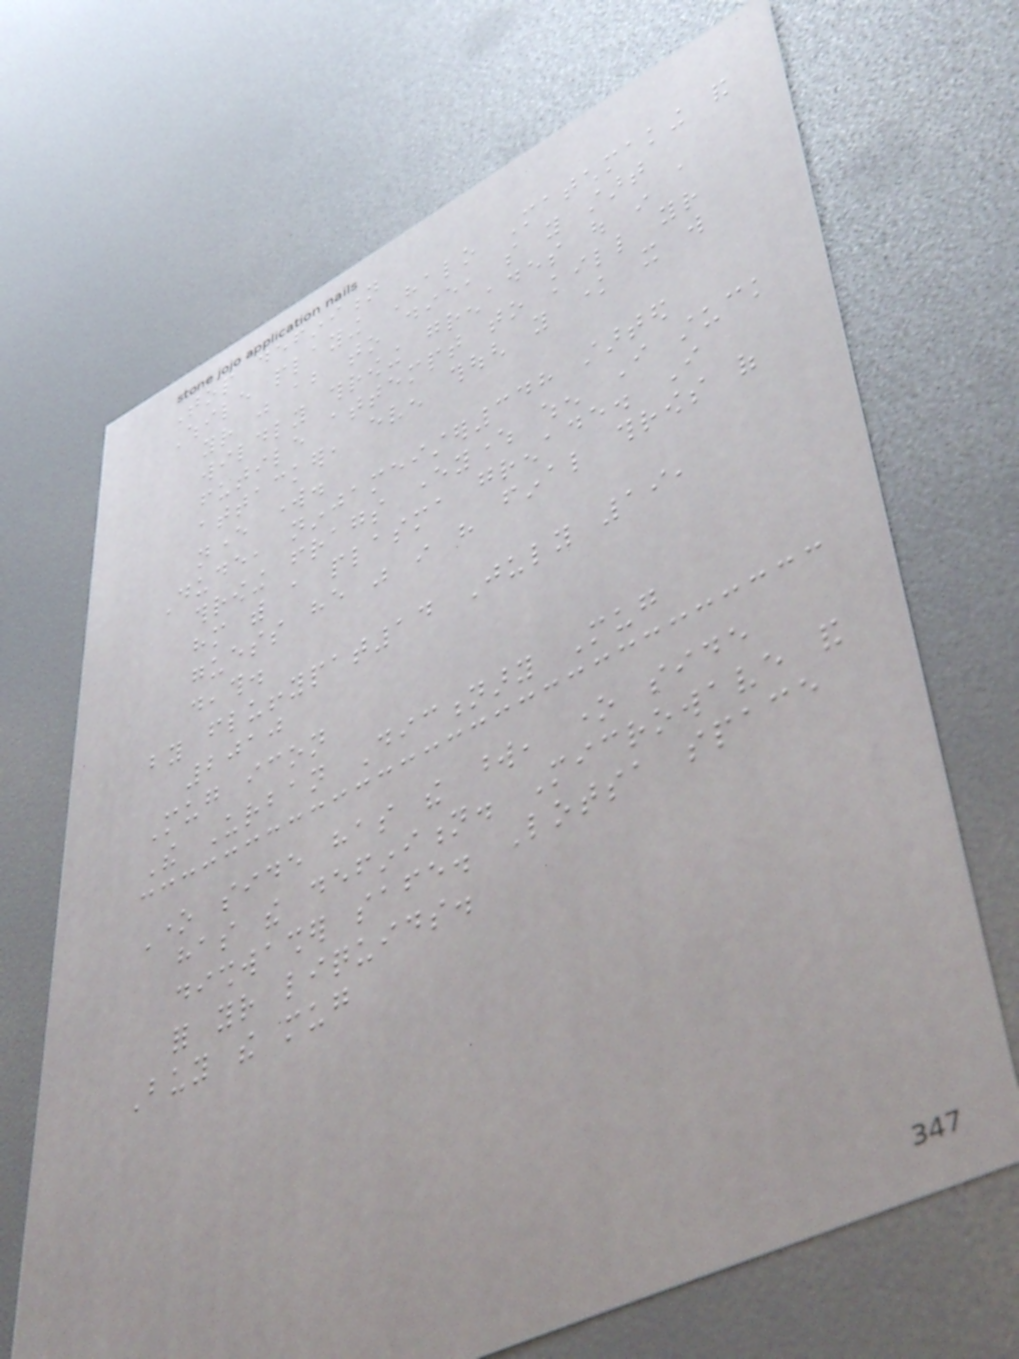Top definition
While playing Halo Matchmaking and
your just about to die, so you start
wildly throwing grenades out in a
futile attempt to kill your
attacker, even though you know it will
never work.
Dude, ninjameister348 started
throwing frags everywhere when I stuck
him with a plasma grenade. I
guess he was in his final throws of
death.
by fluffypat14 July 19,
2010
Mug icon
The Urban Dictionary Mug
One side has the word, one side
has the definition. Microwave and
dishwasher safe. Lotsa space
for your liquids.
Buy the mug
